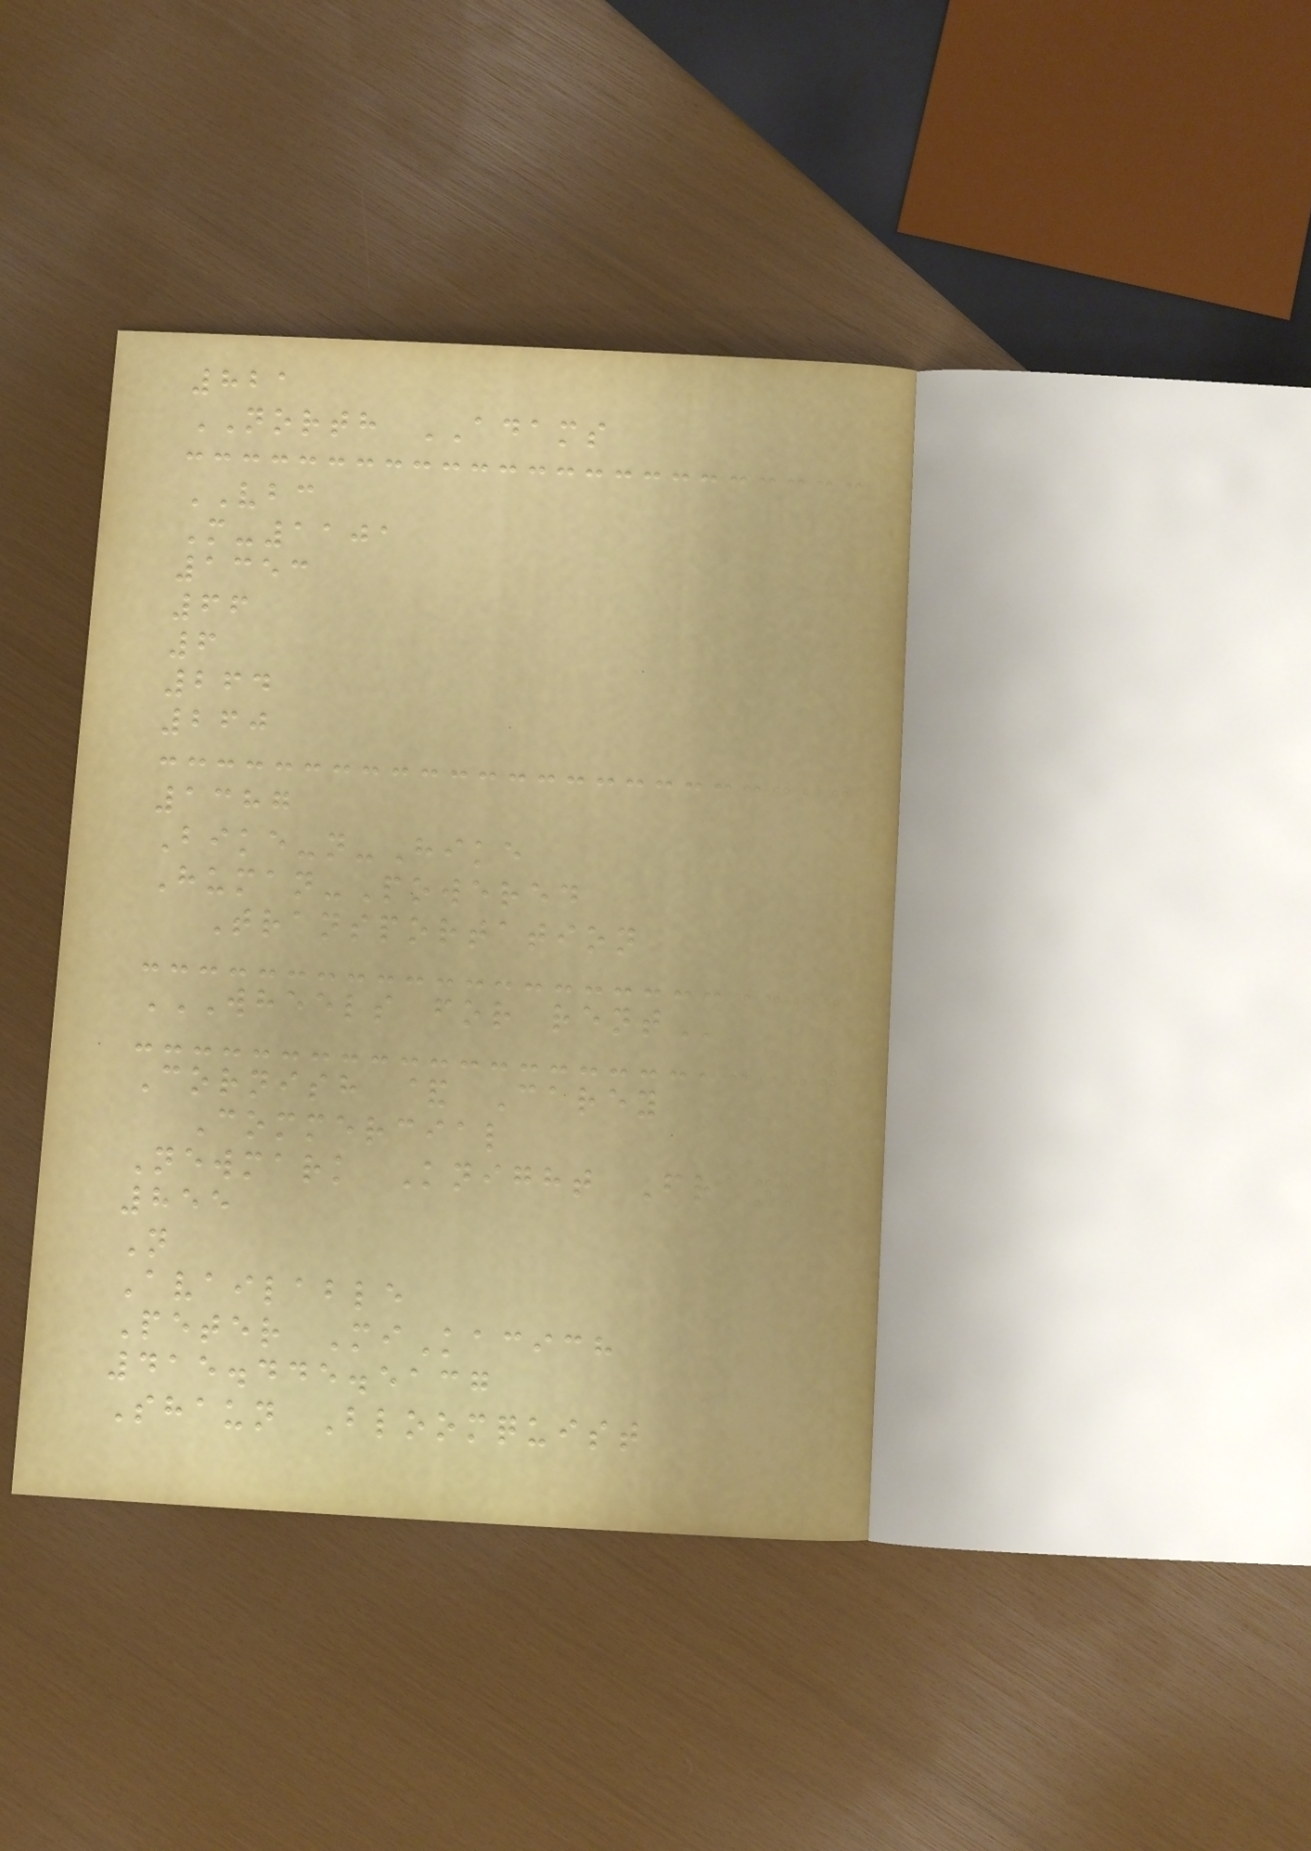821
NORTH ADAMS
VBC
M-1101
1353
66
6
264
260
1387
Bike-n-Hike
Human-Powered
Transportation
WHEELS FOR RENT
Cornish & Carey
Commercial
Newmark Knight Frank
855
N
Available
Peter MiKacich
415.445.5137
Shaun Bloomquist
